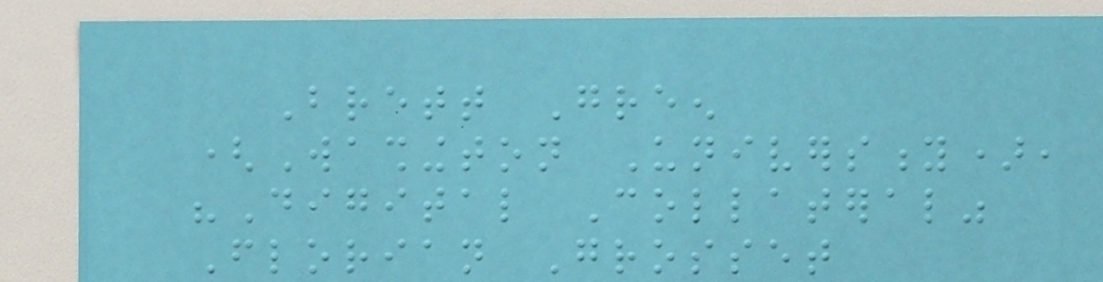Brett Green
(Washington University),
"Digital Collateral"
Florian Grosset
